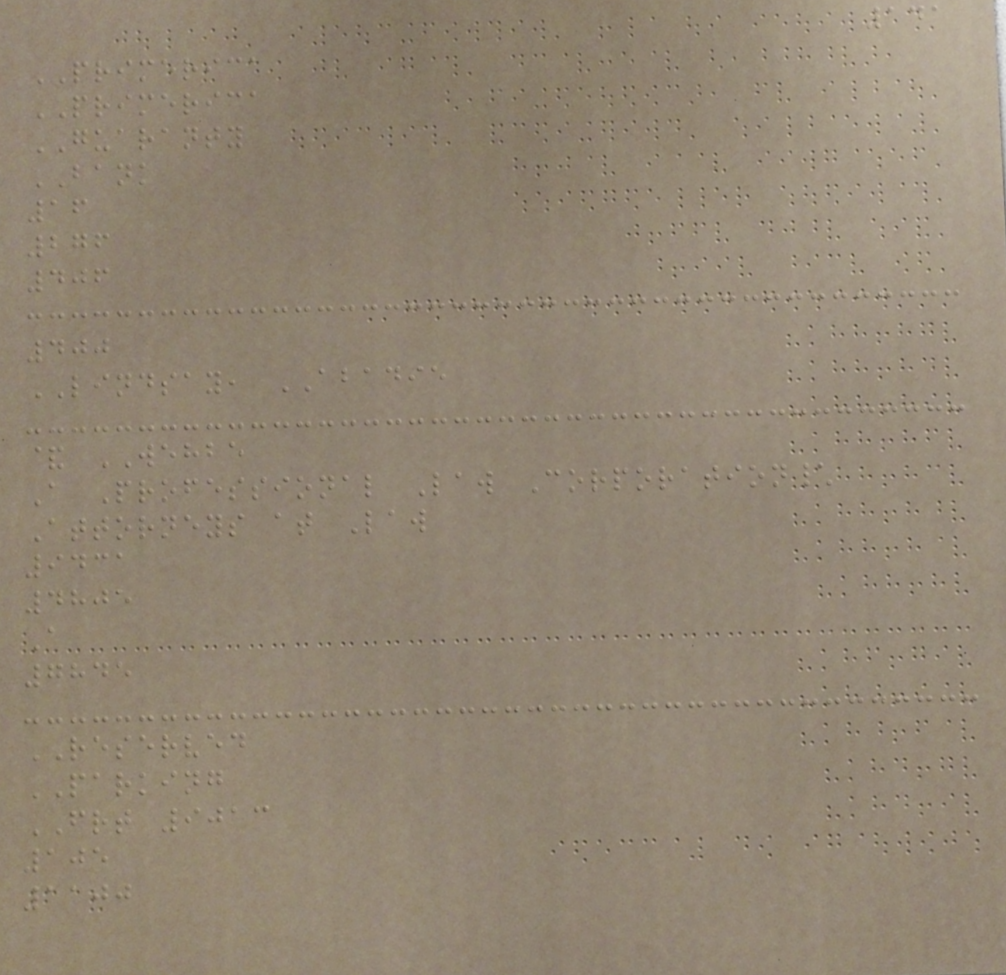141
PRIMERICA
PRIMERICA
GUARANTY
BANK
16
276
406
400
LINDSAY, ABADIE
& WEHBE
A Professional Law Corporation\
Attorneys at Law
9431
4805
A
7845
RESERVED
PARKING
FRT 9013
105
1100
